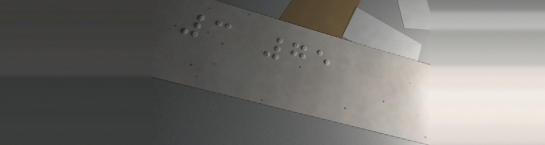3 75
